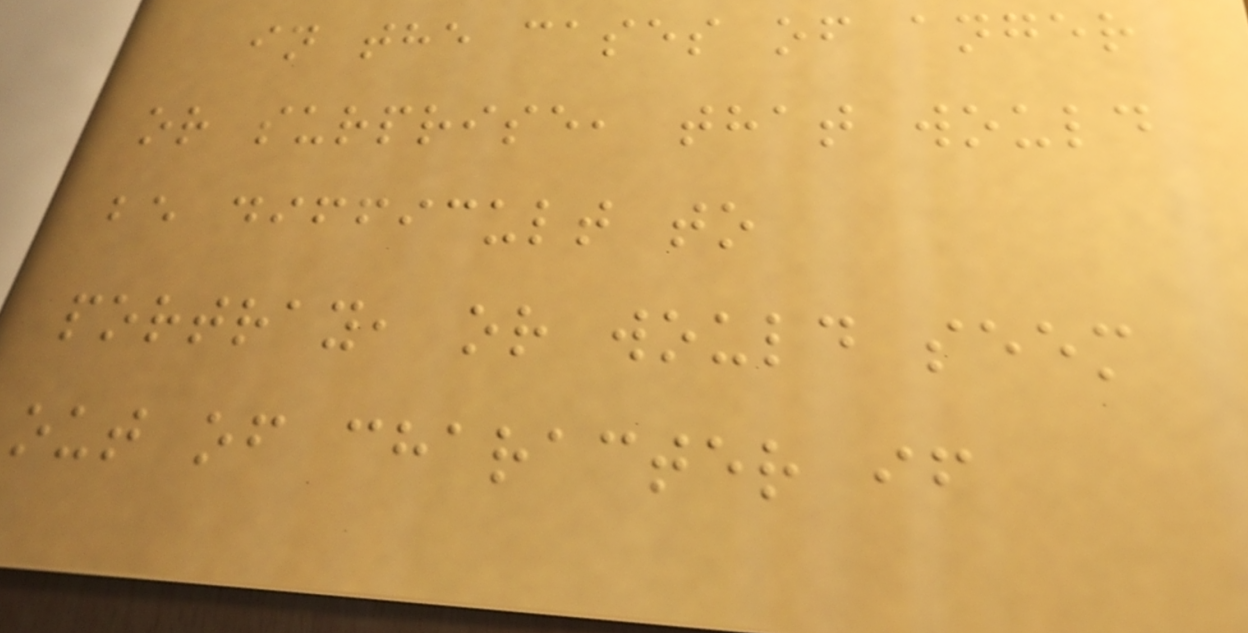in the cases of anger
or surprise, that would
be difficult to
portray, or would seem
out of character if
